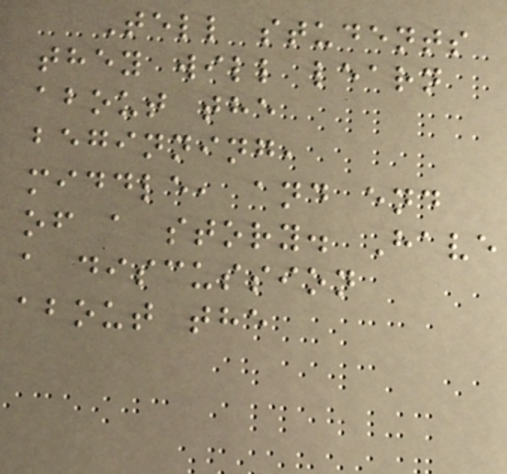Tell students
they will learn
about the
beginning,
middle, and end
of a story. Have
a discussion
about the
